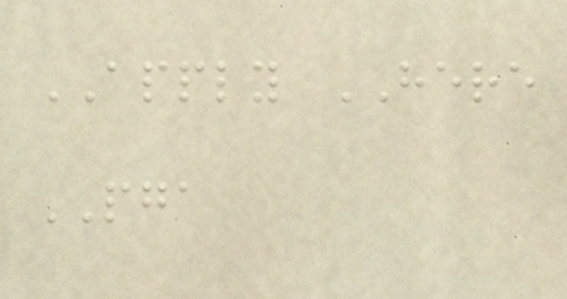APPLY HERE
PGA
